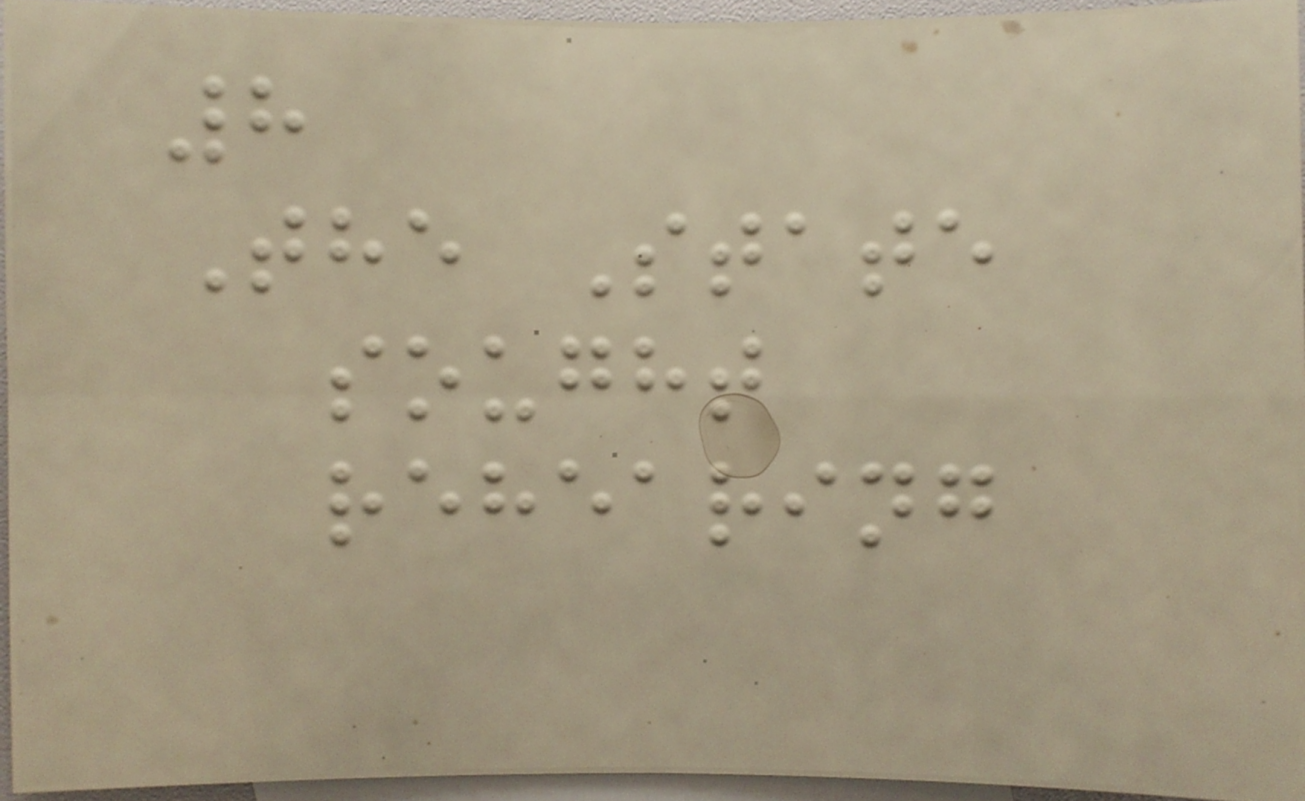8
The State
sought
rehearing
